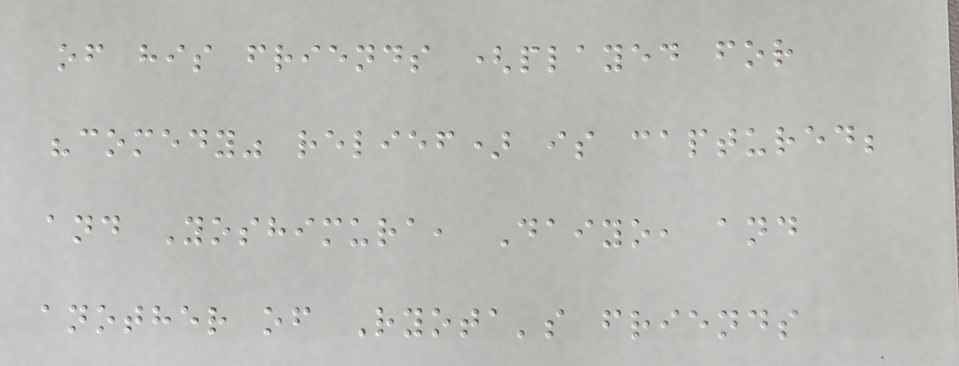of his friends (played for
"comedy" relief) is captured;
and Yoshimura, Daiyo, and
another of Ryota's friends
